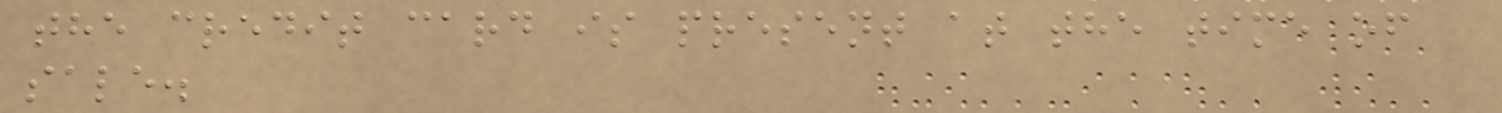the credit card is present at the time of
sale.
